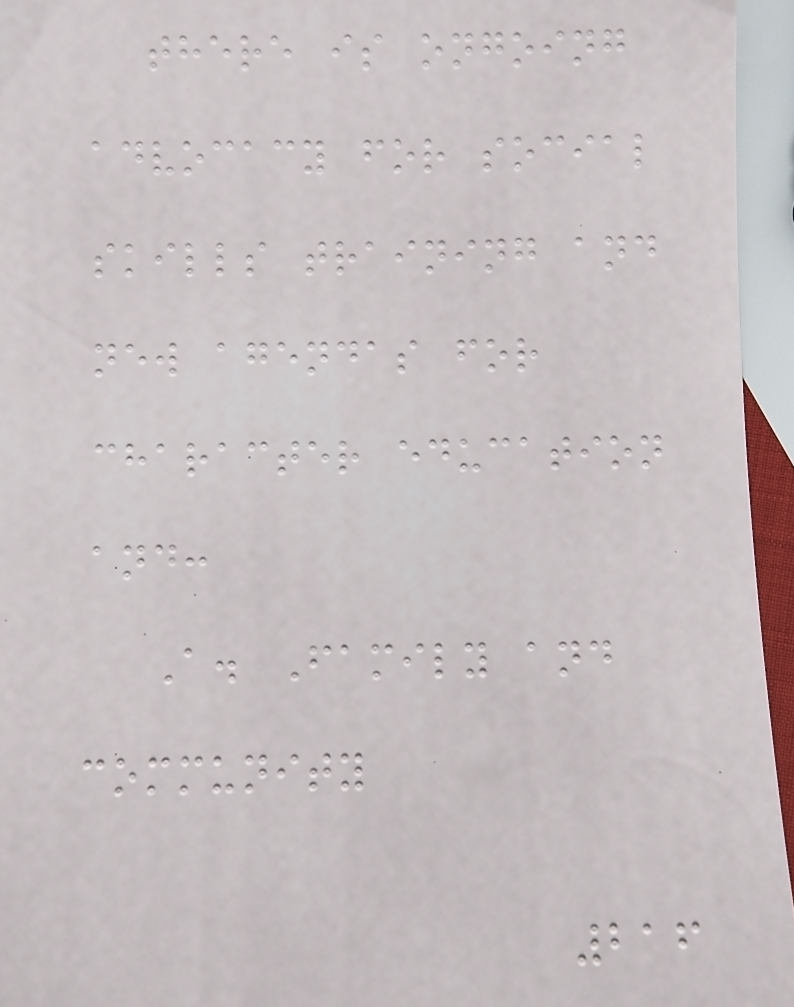there is ongoing
advocacy for social
skills training and
new agendas for
character education
and:
A. Family and
community
216
